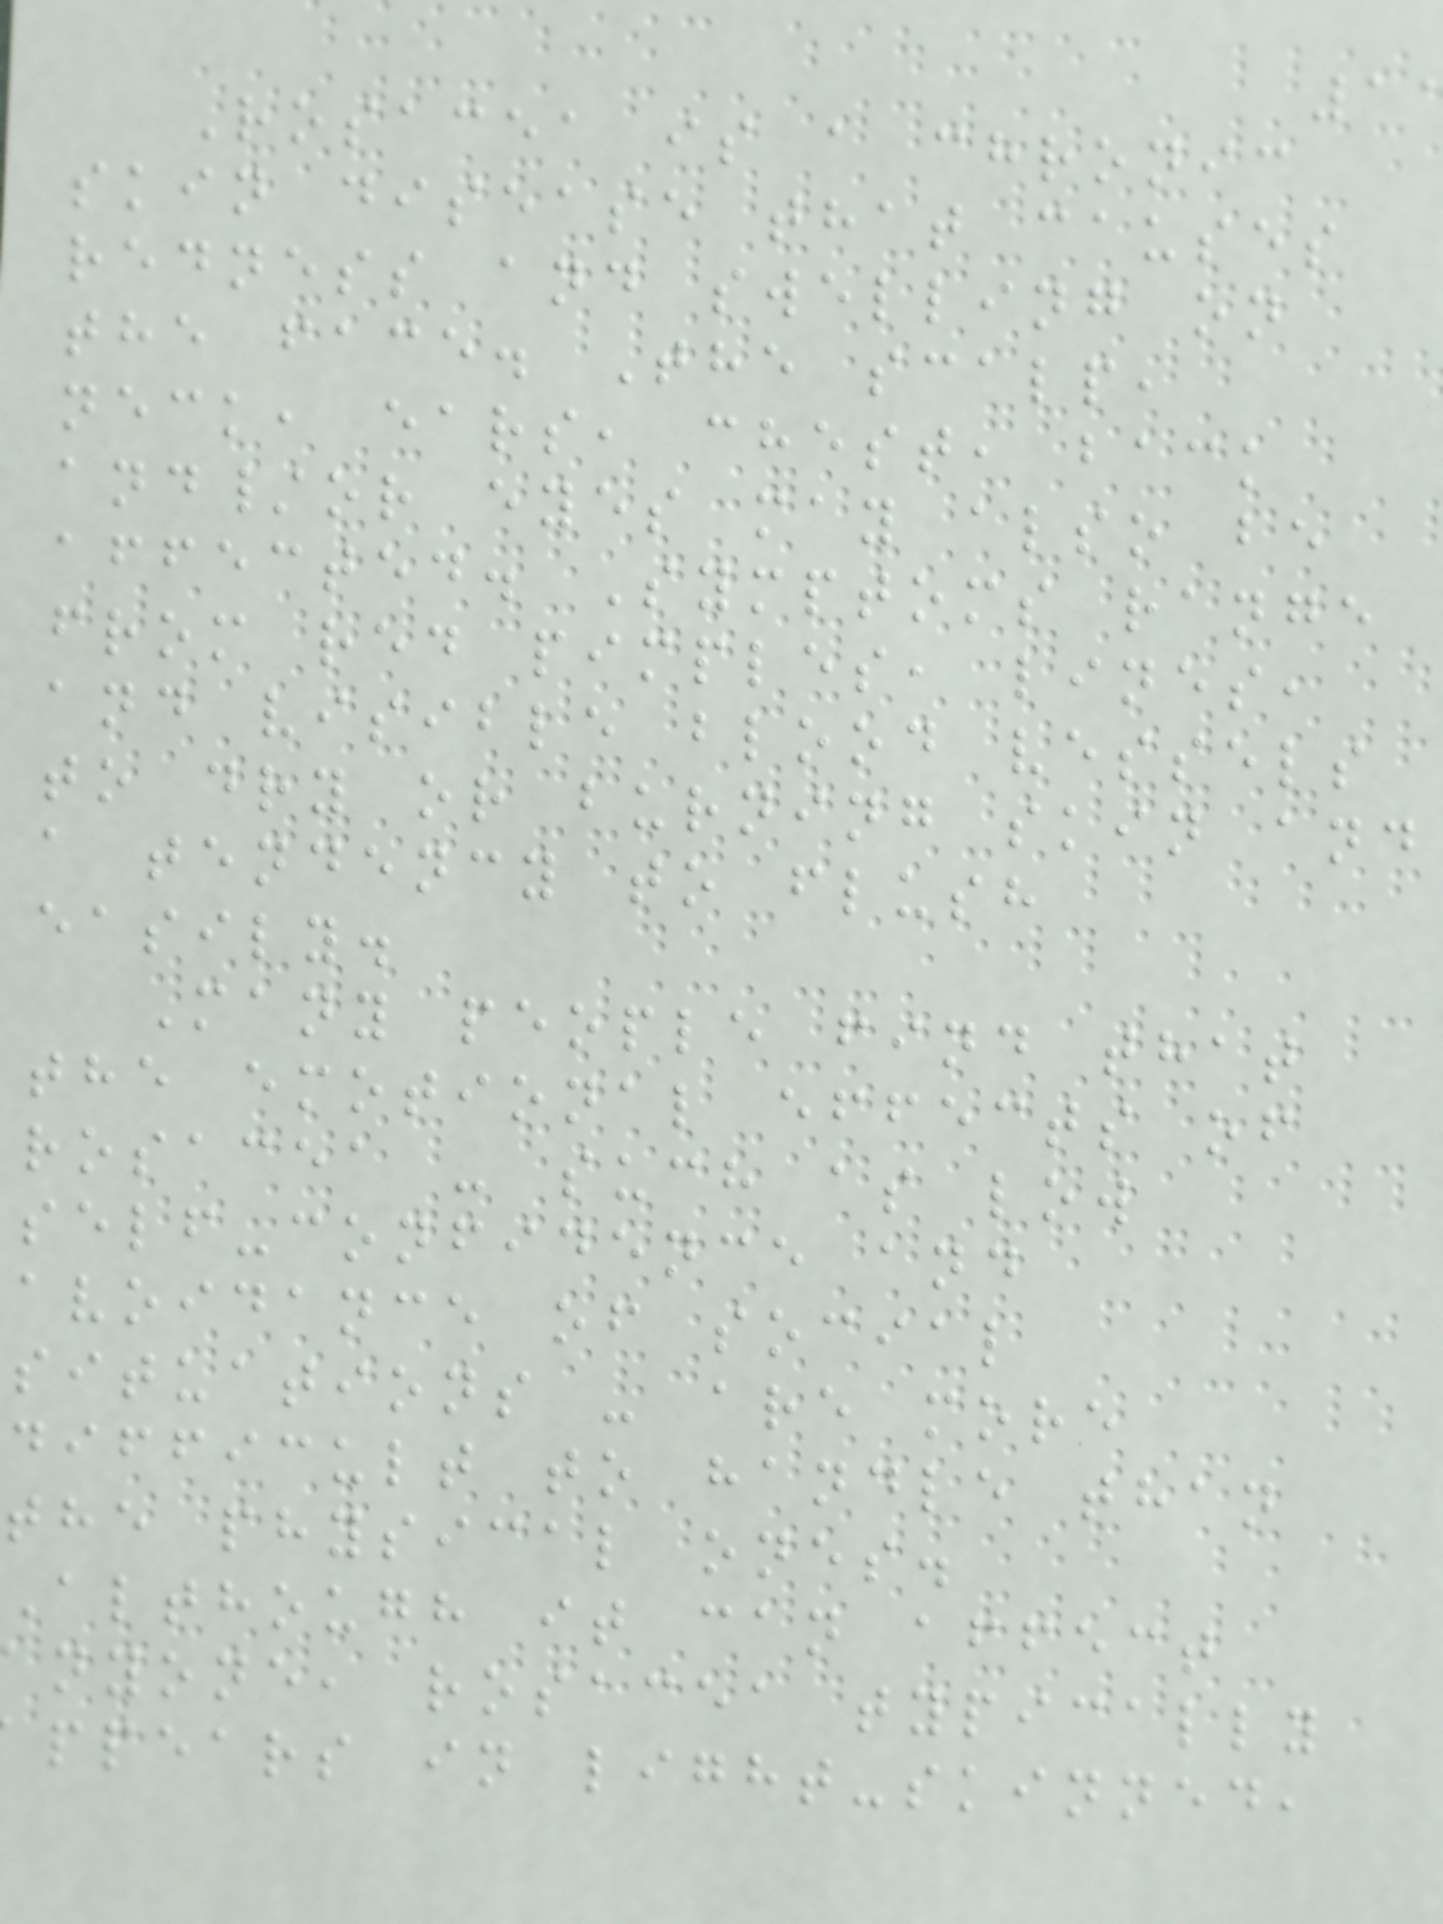Rosacea is a chronic
skin disease that causes
redness and swelling on
the face. The scalp,
neck, ears, chest, back
and/or eyes may also be
affected. Symptoms range
from red pimples, lines,
and visible blood vessels
to dry or burning skin and
a tendency to flush
easily.
Many people find that
the emotional effects of
rosacea - such as low
self-confidence and
avoidance of social
situations - are more
difficult to handle than
the physical ones.
Although it can affect
nyone, rosacea typically
ppears in light-skinned,
